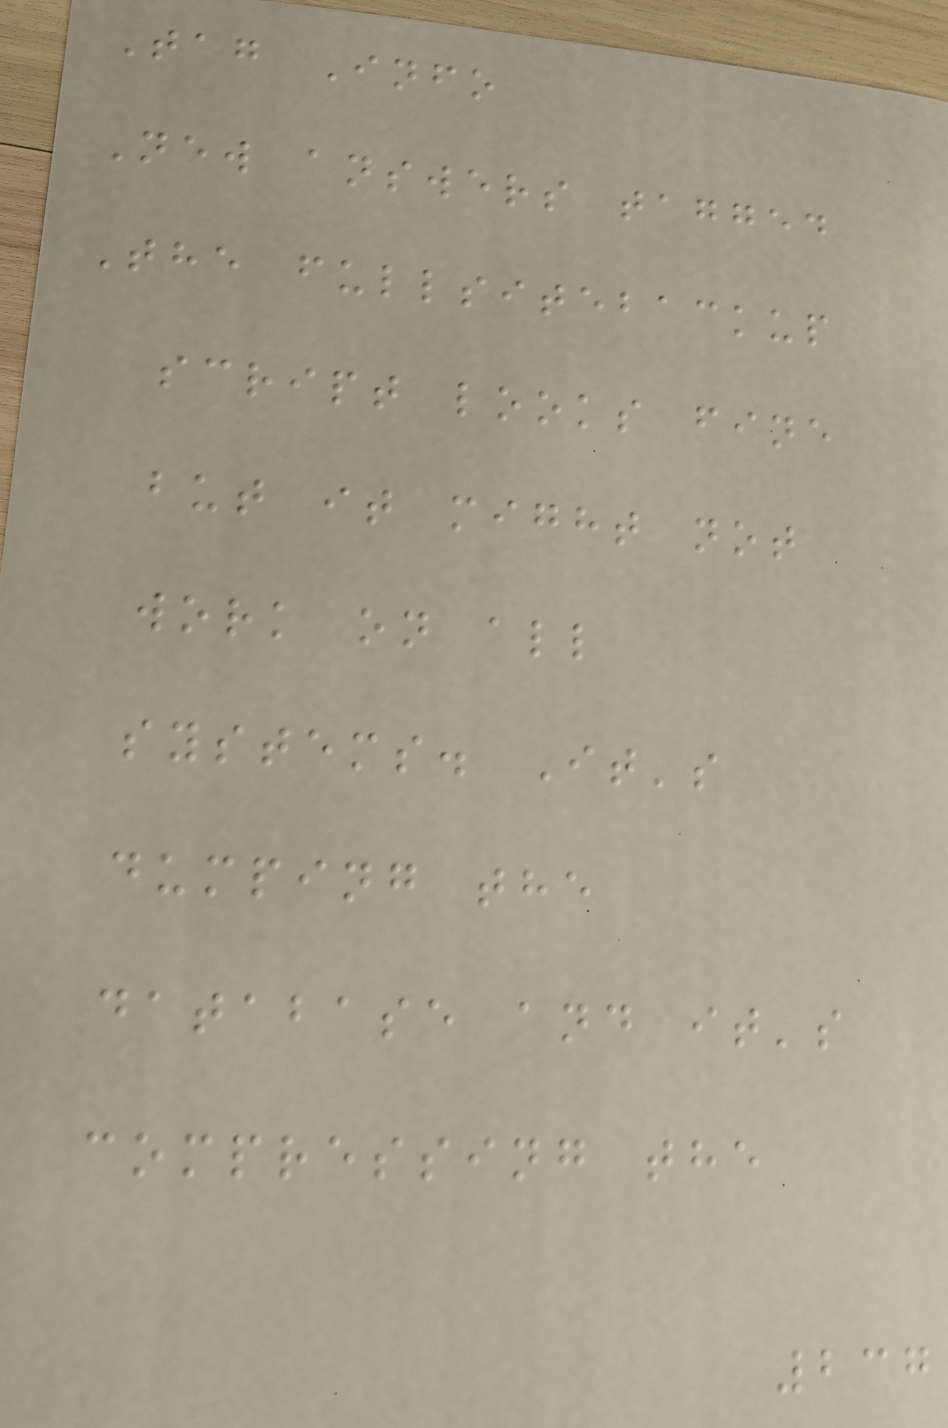Tag Info
New answers tagged
The fullsitebackup
script looks fine
but it might not
work on all
systems. It's
dumping the
database and it's
compressing the
237
